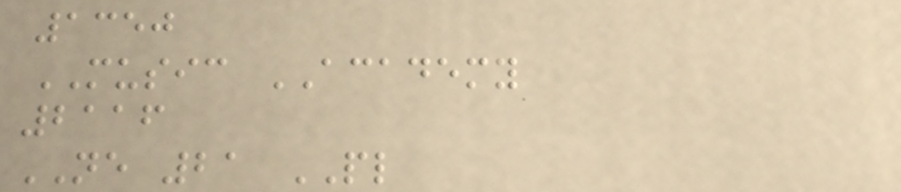1350
MUSIC ACADEMY
2116
NE 21 PL
